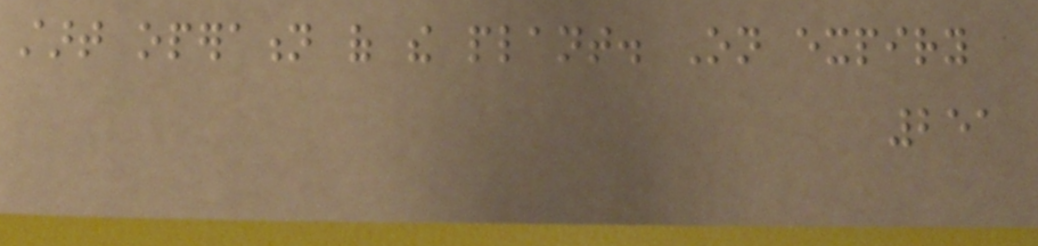start operation of the plant. On expiry
251
